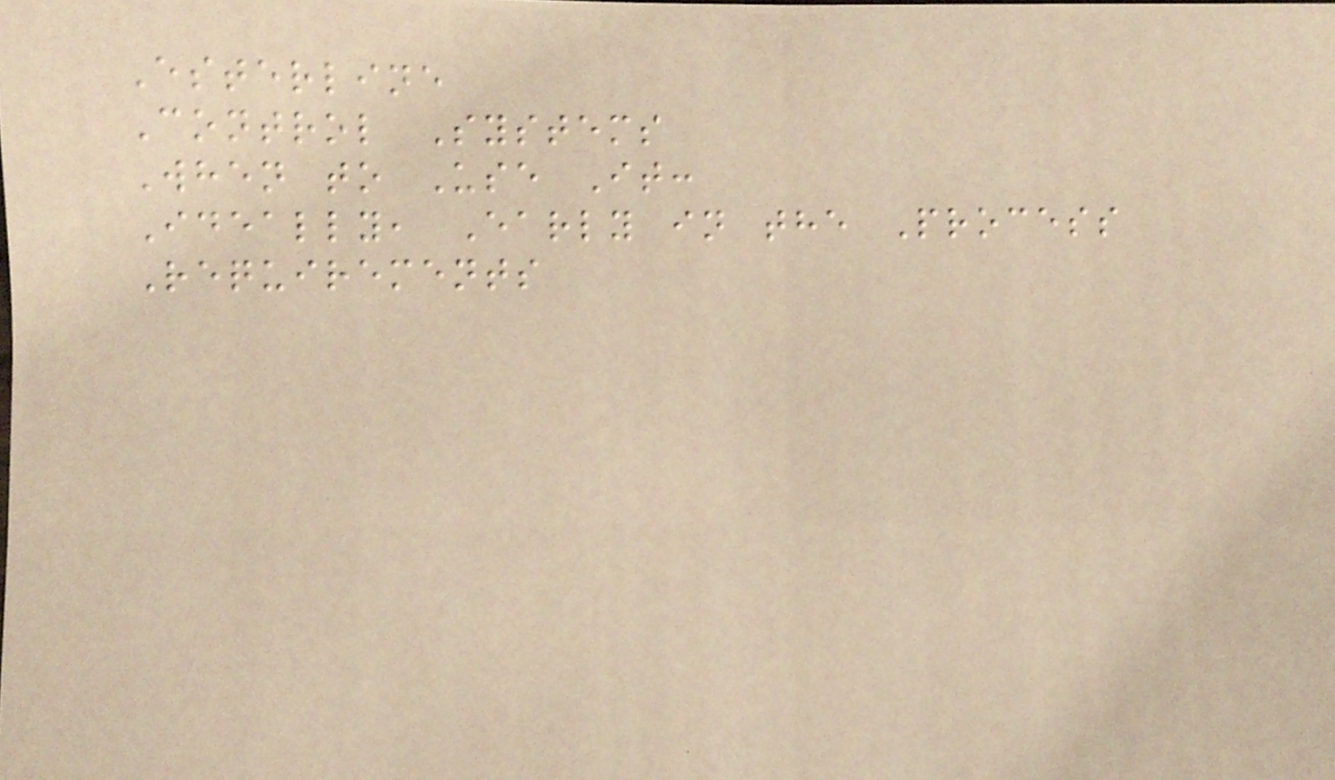Esterline
Control Systems
When to Use It:
Ideally, Early in the Process
Requirements
